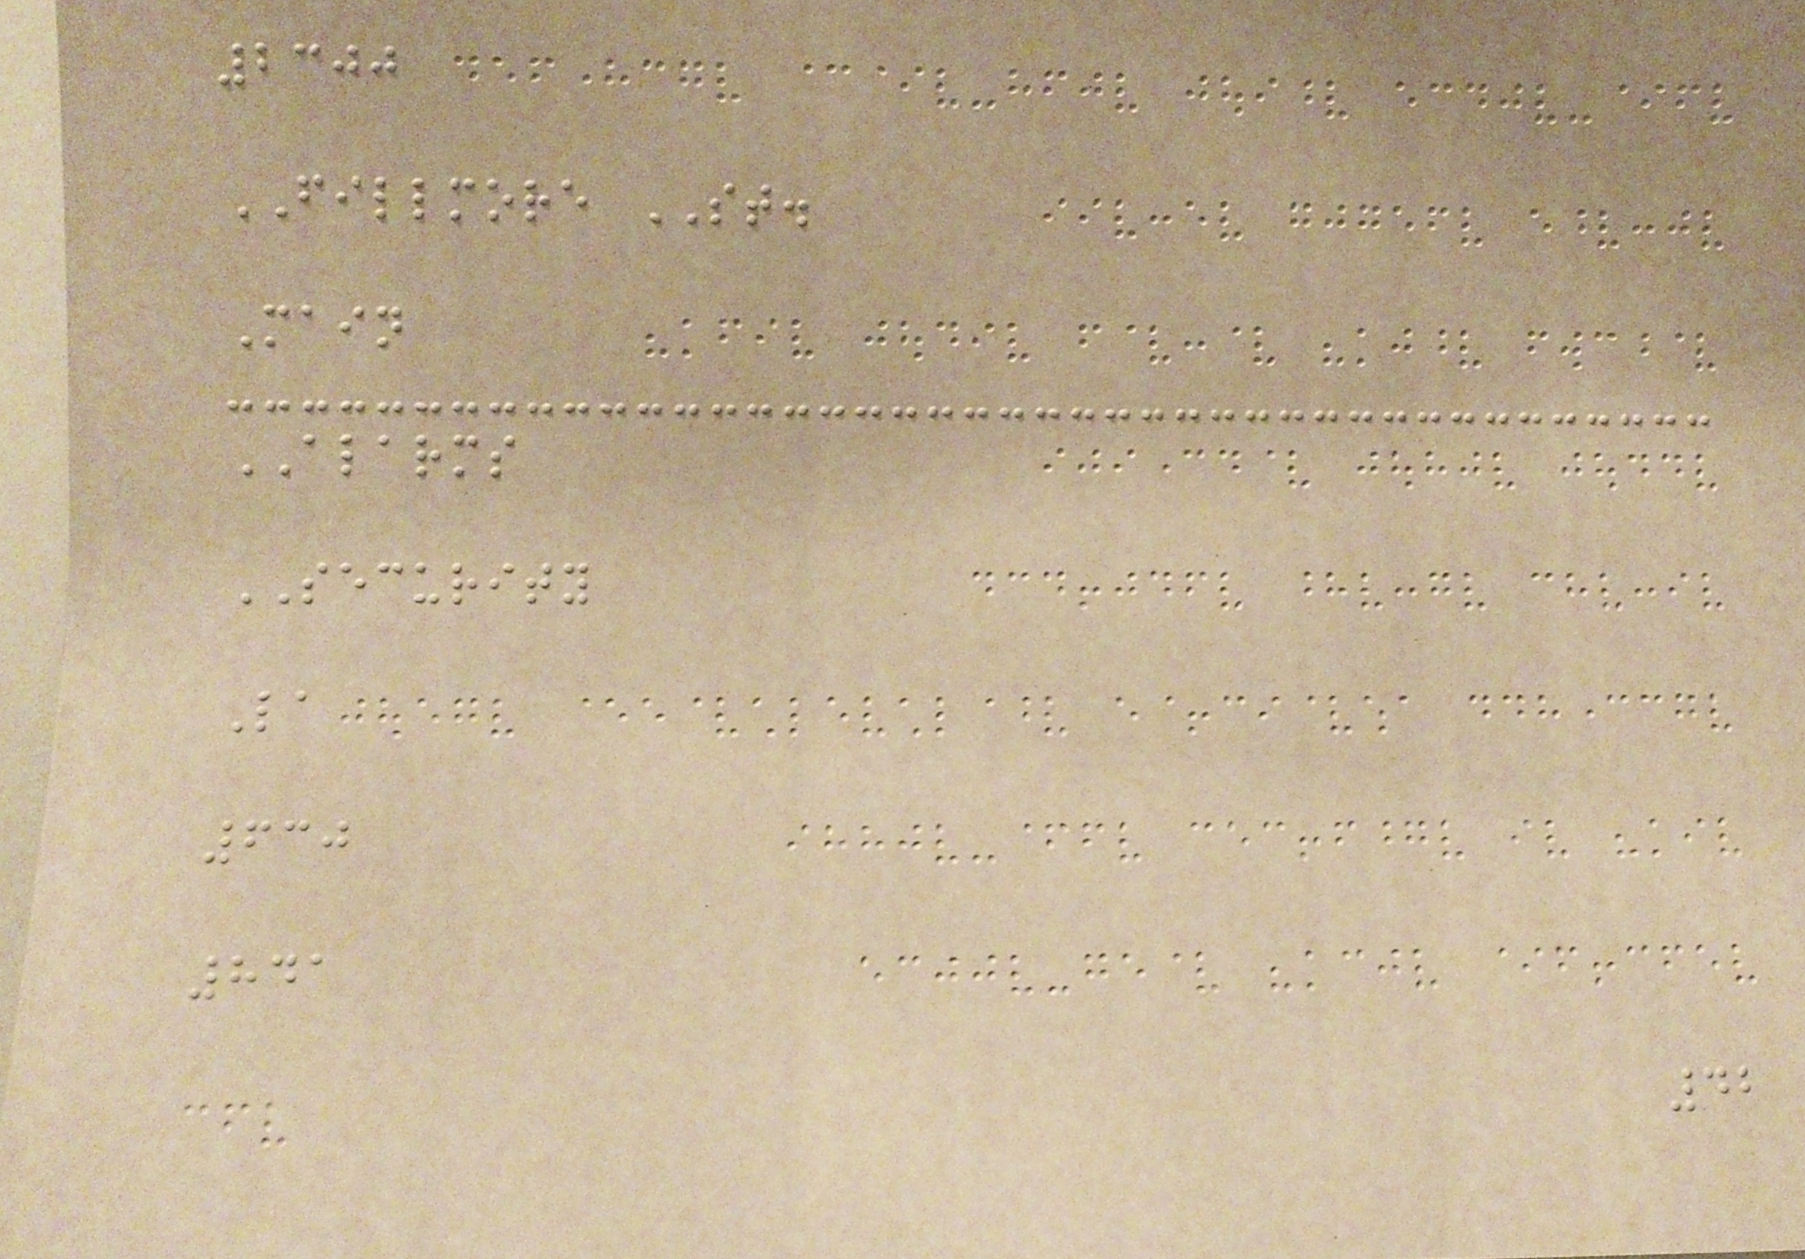2300
FILLMORE ST.
Main
ALARMS
SECURITY
La
630
841
42
